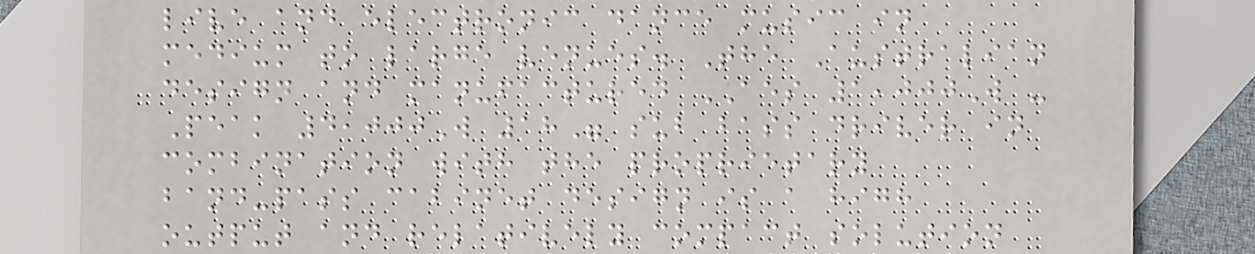live and electronic dance music in
medium to large venues. The Australian
design and manufactured AES 1,000W -
Peak 4,000W 18" sub bass driver in
combination with the proprietary
band-pass cabinet design is a high
output and relatively compact solution
